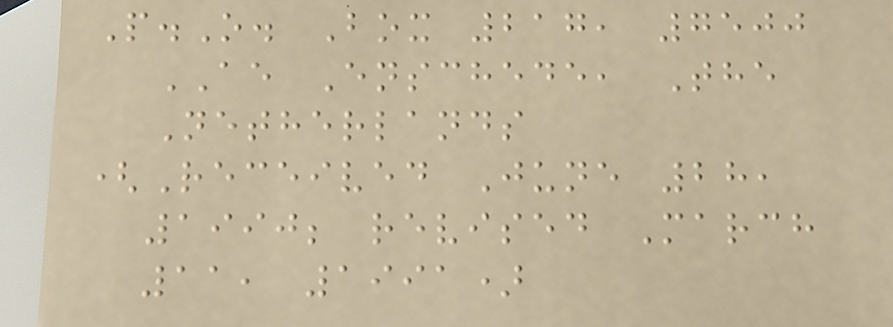P.O. Box 217, 7500
AE Enschede, The
Netherlands
(Received June 28,
1990; revised March
11, 1991)
